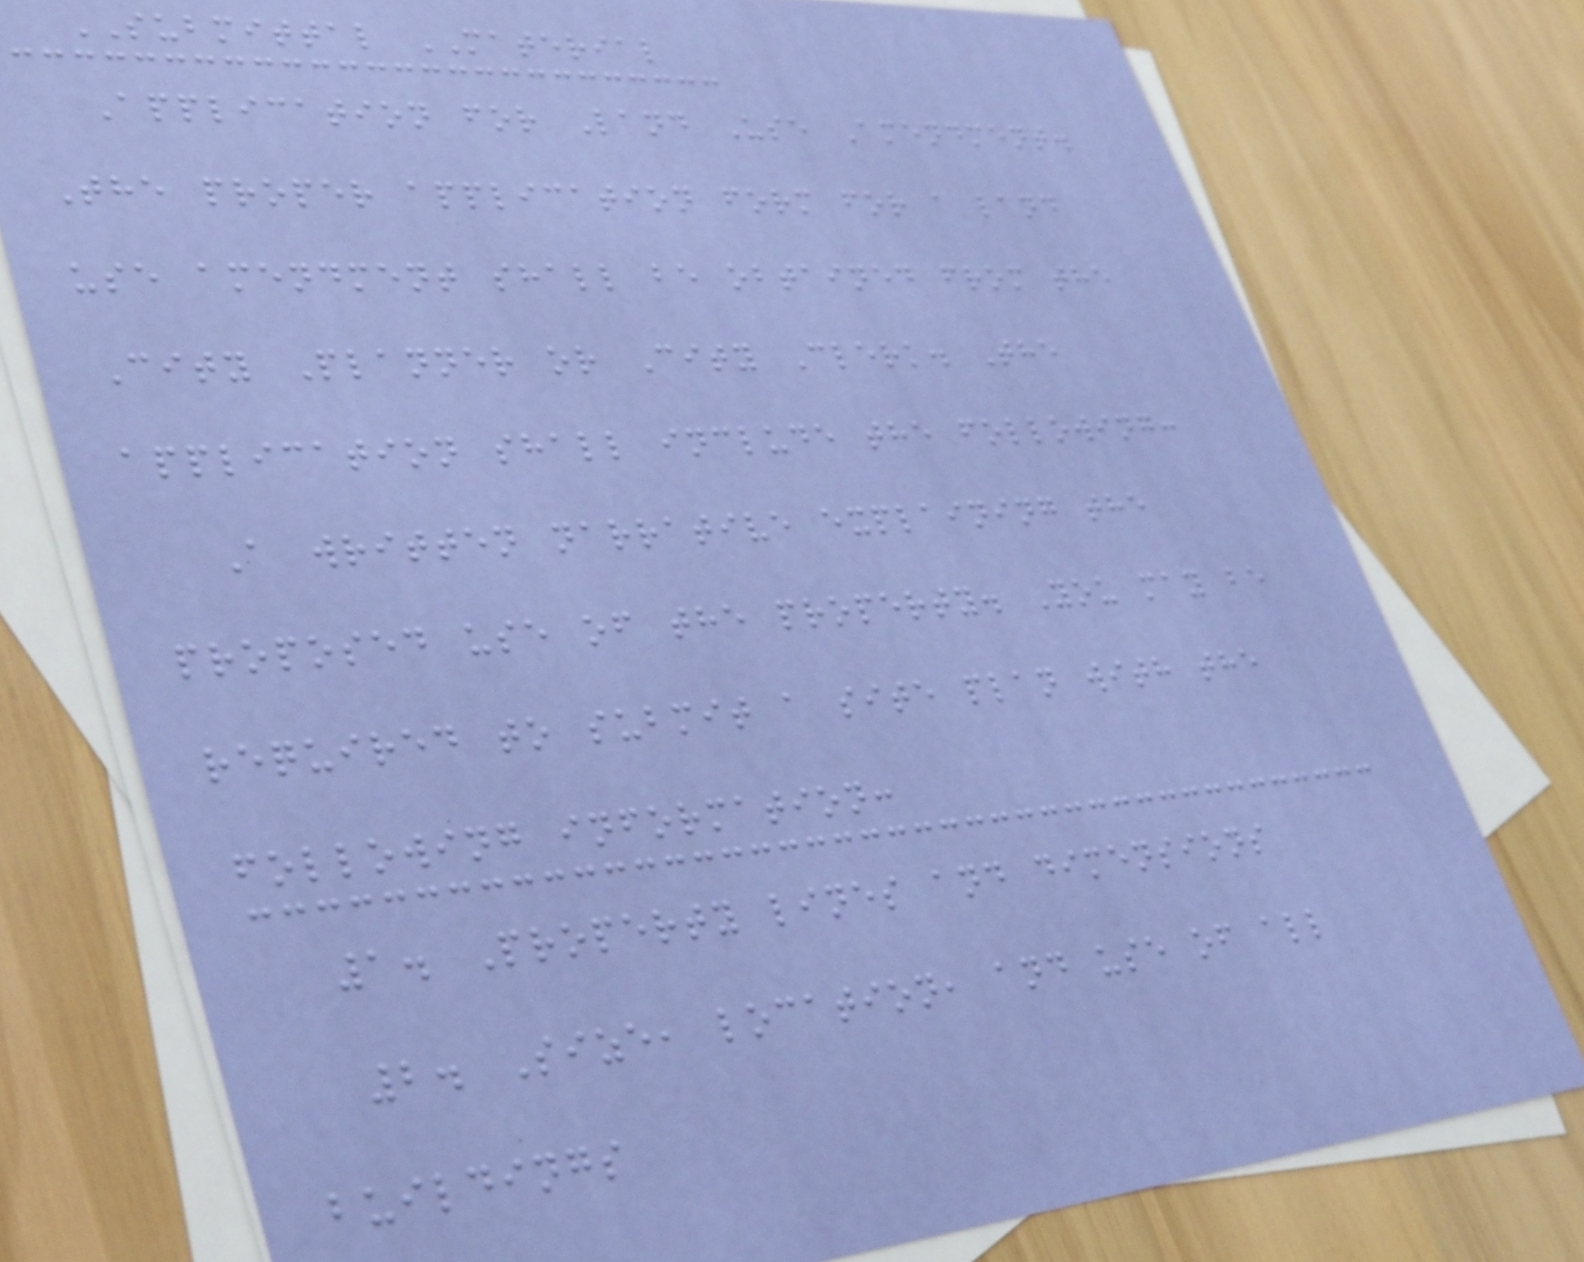SUBMITTAL MATERIAL
Application for Land Use Amendment.
The proper application form for a land
use amendment shall be obtained from the
City Planner or City Clerk. The
application shall include the following:
A written narrative explaining the
proposed use of the property. You may be
required to submit a site plan with the
following information:
1. Property lines and dimensions
2. Size, location, and use of all
buildings
